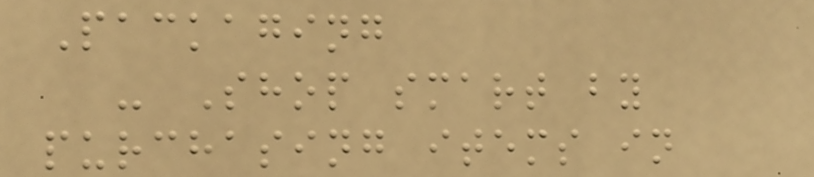Packaging
- Shop smart by
purchasing items in
